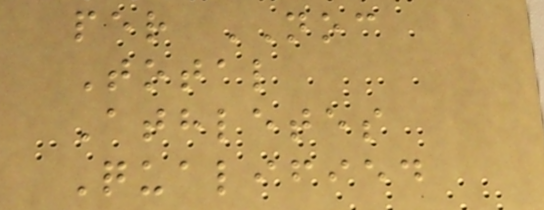per NOC
Total
Athletes
Qualified
